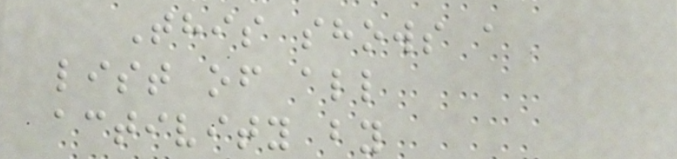This shows a
list of all
activity by
